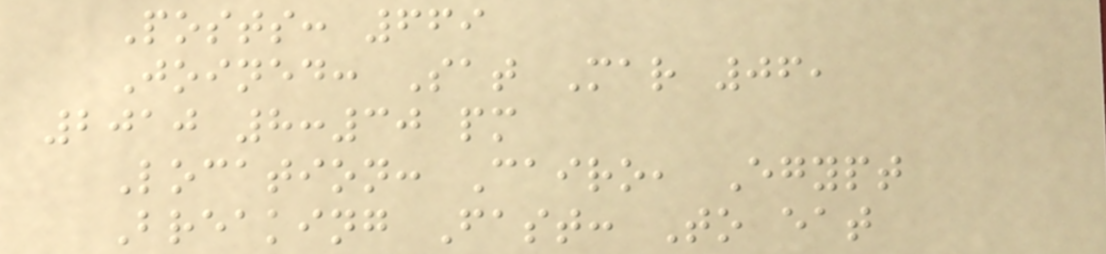Posts: 669
Joined: Sat Mar 06,
2010 8:30 pm
Location: Cairo, Egypt
Breaking Fast: To eat
